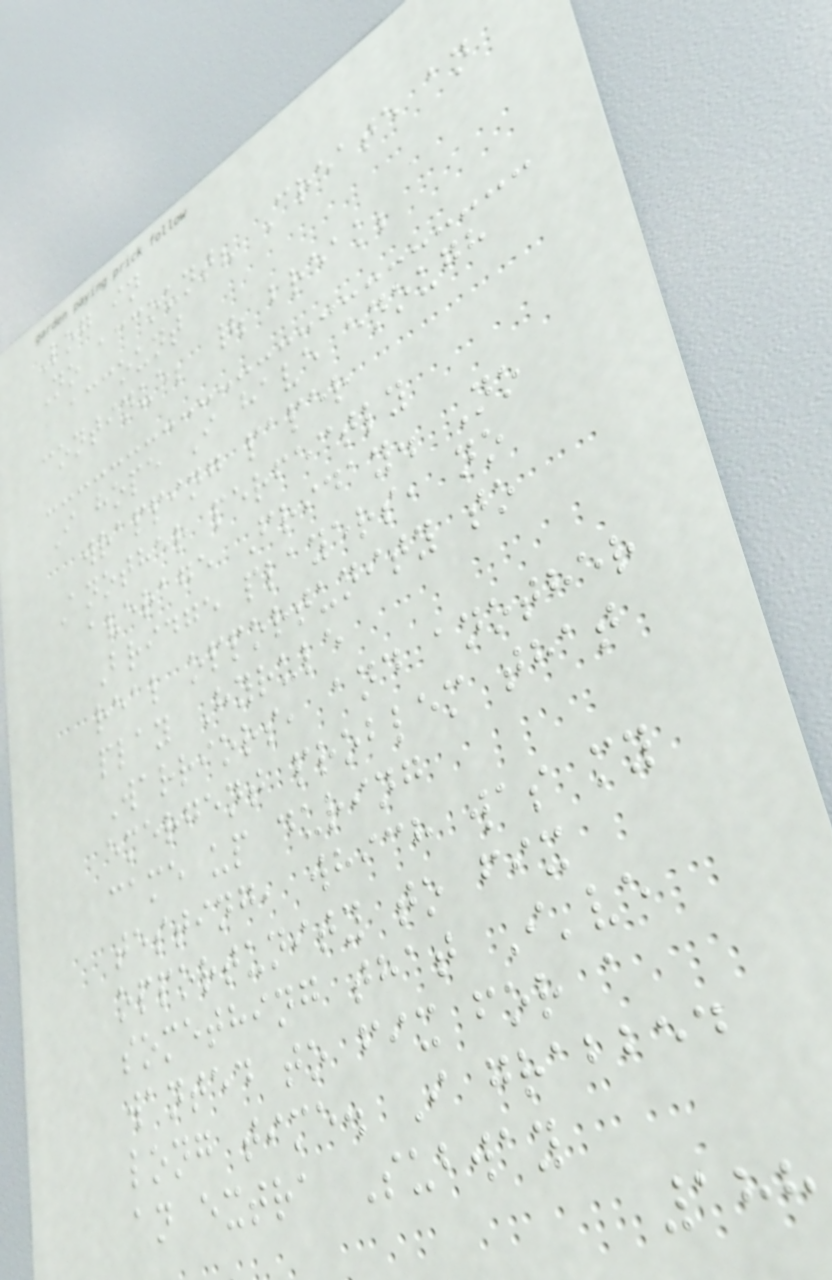Log in
No account? Create an
account
continue; | break;
I hope I have enough
wrapping paper
Another perfectly
average Friday. No
Bridge players, no
real opportunity to
play Hyrule
Warriors, and another
emergent problem that
came up during
testing, which was my
opportunity to fix
something that I've
wanted to fix for a
long time. I grabbed
an extra Subway
188
